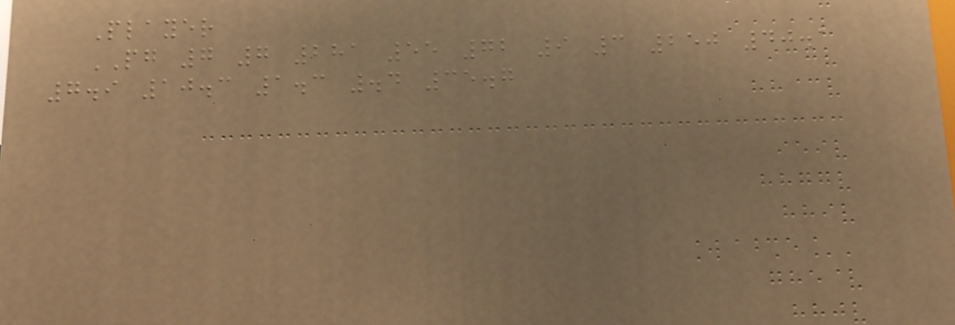Player
PG 7 7 281 55 72 9 3 250 40.1
7.9 10.3 1.3 .4 35.7
